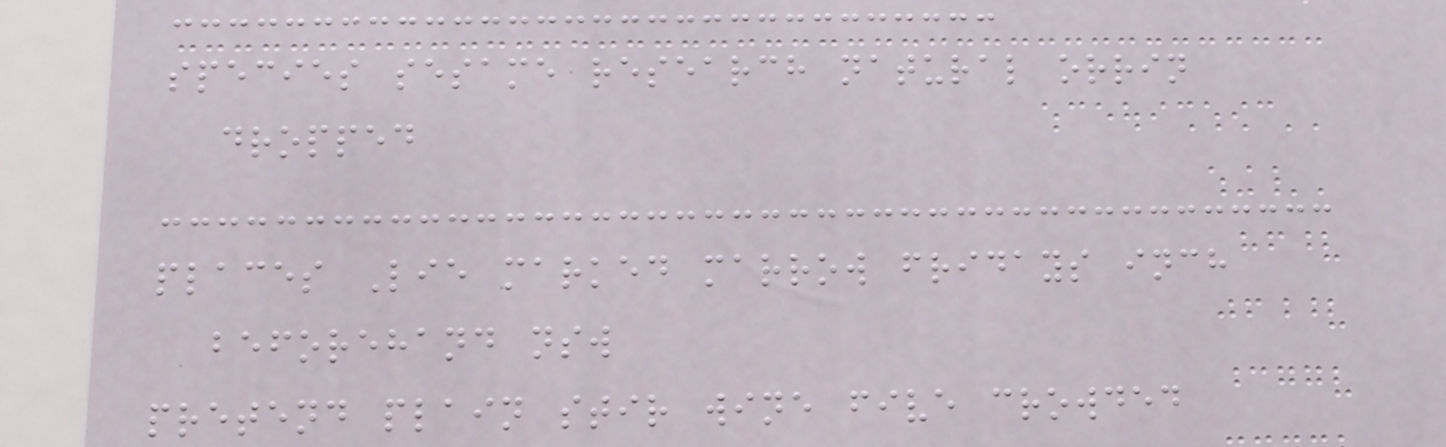species sesame research natural orrin
dropped
places Lie marked marrow fridays inch
beforehand nsw
pretend plain stir wine five crowded
